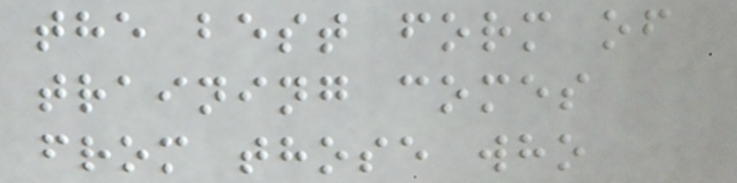the best form of
training comes
from those who
